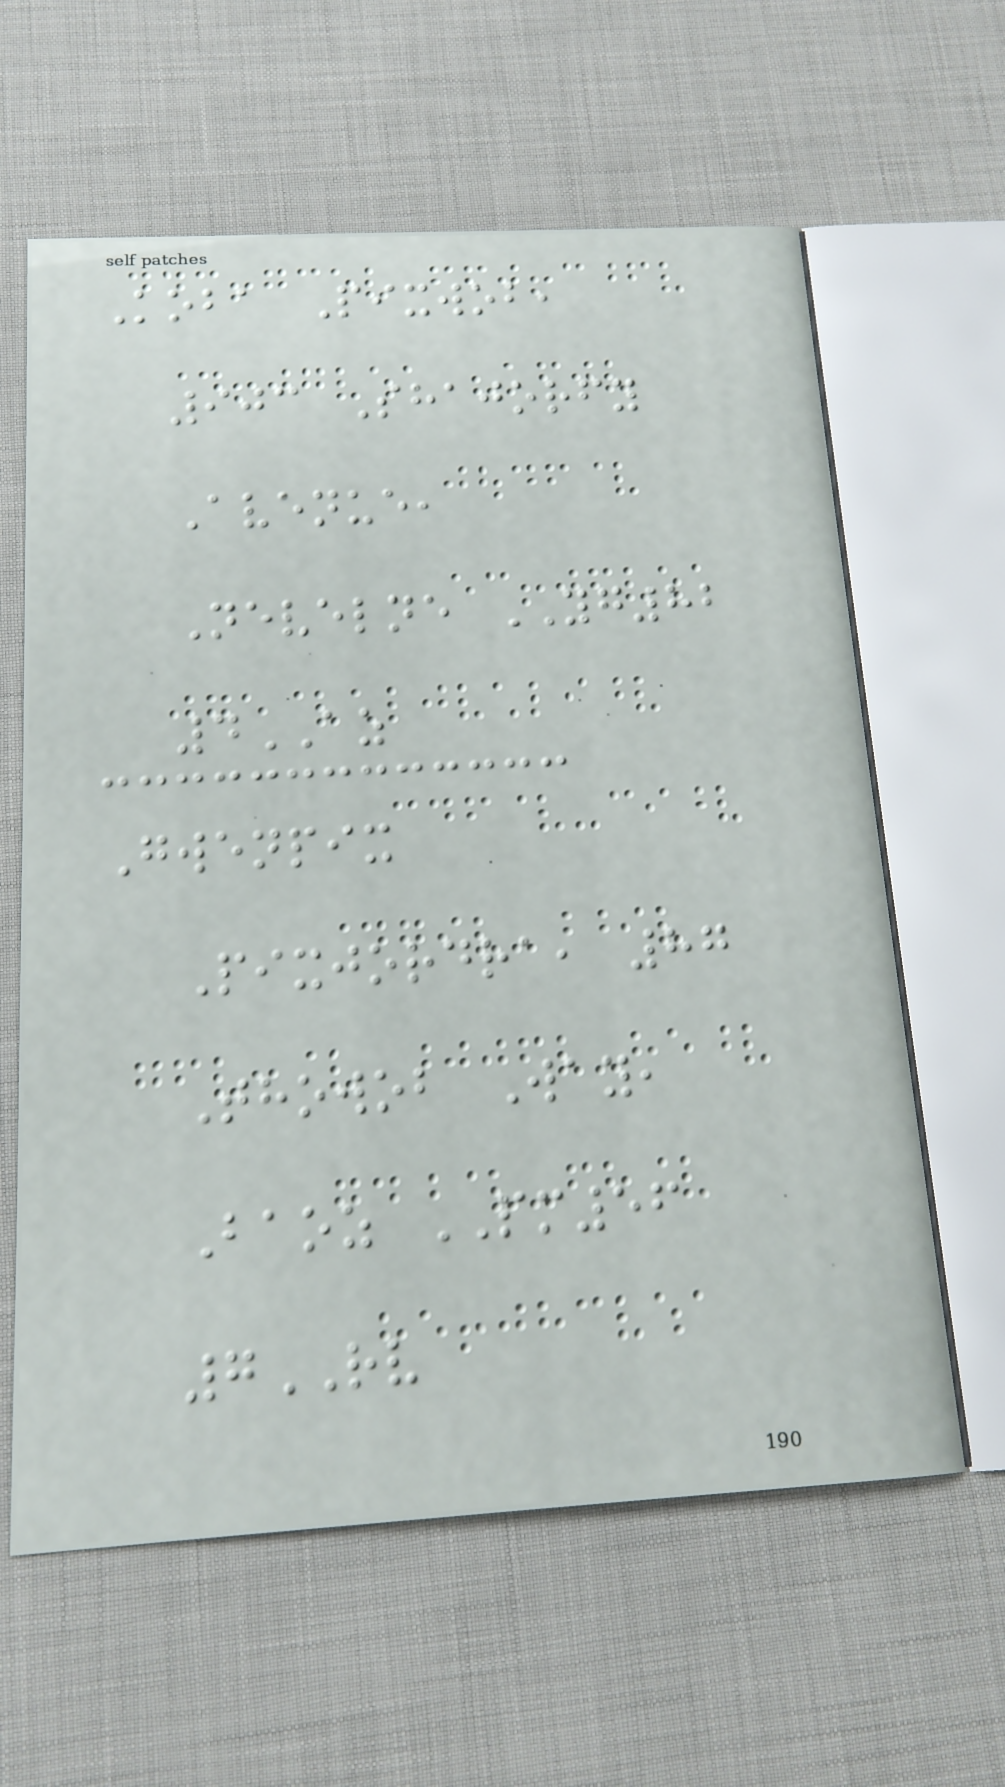Koba Pixwob,
903 Shajorfy
Avenue,
Nevelne YG82
4AZ
Gwenpix
Pixjordra, 87
Thowob Way,
Baoz PM56
7RV
